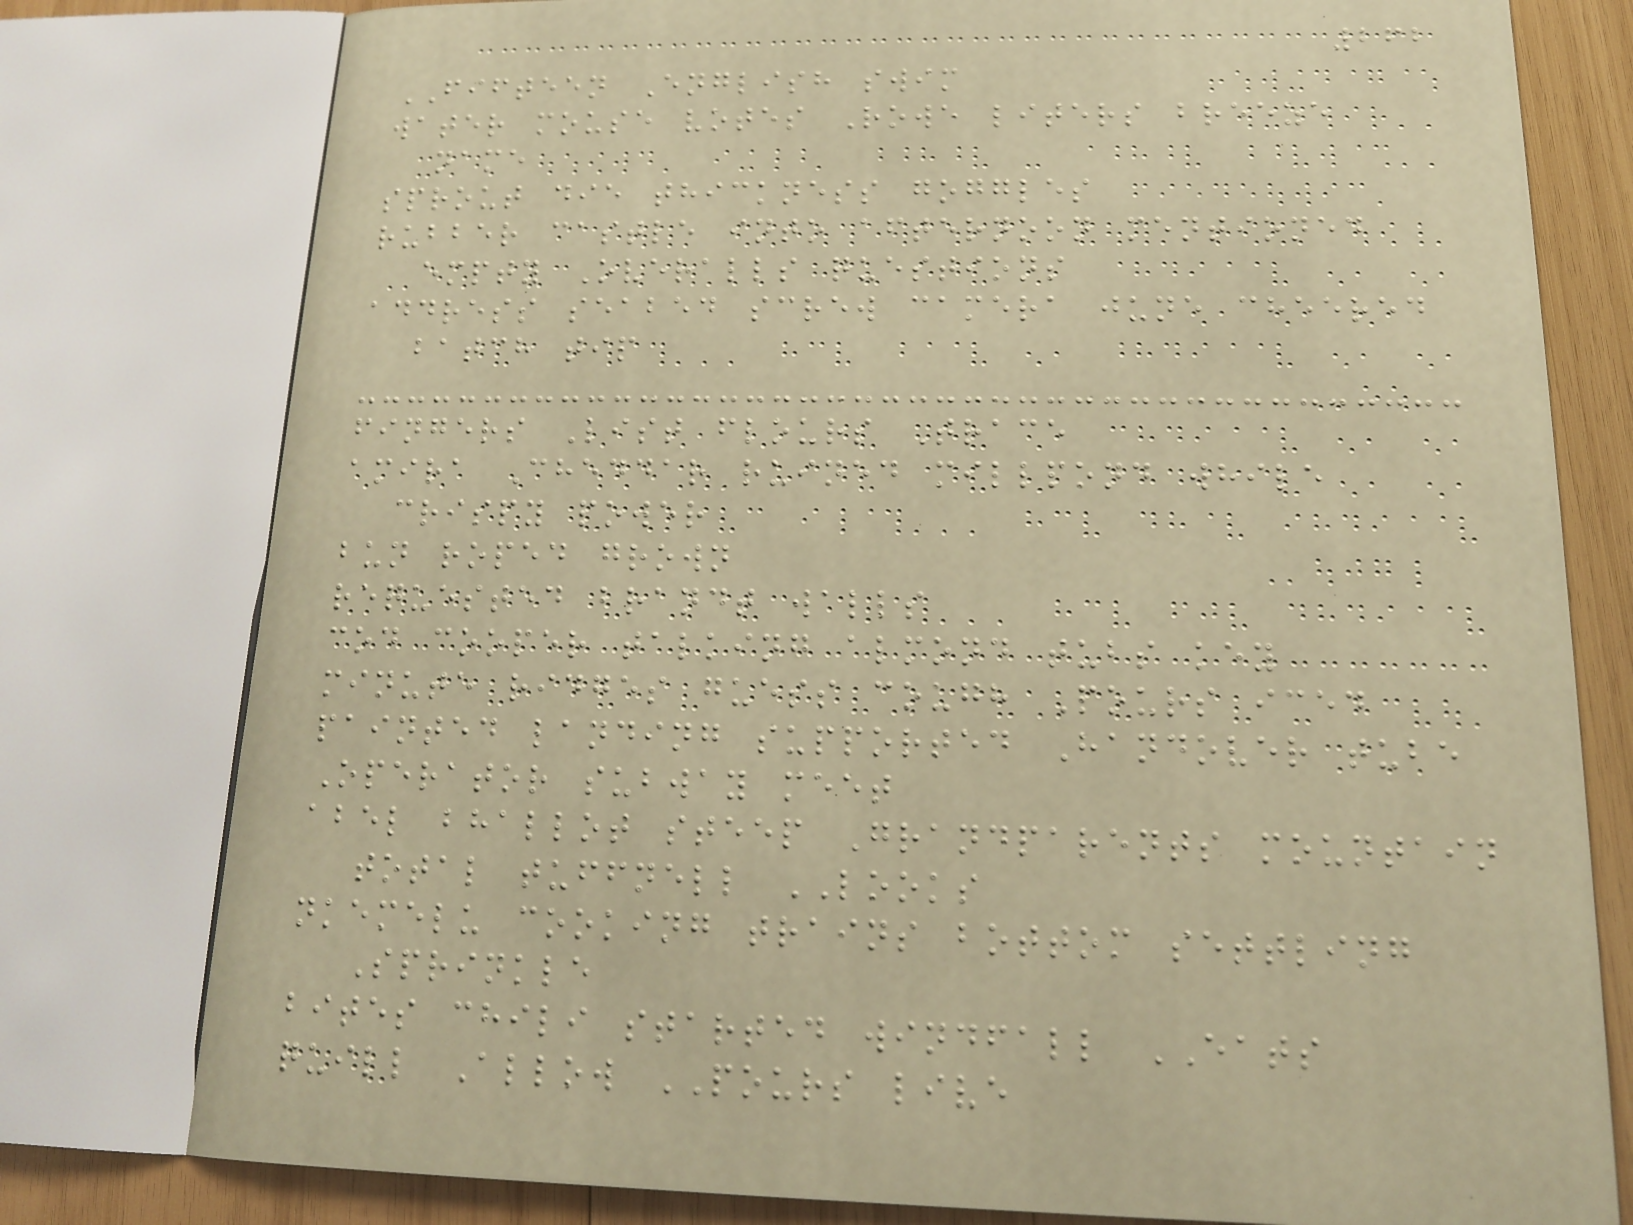262
FIFTEEN English swim
water mouse votes Rowe liters breeze
name
sprout die thickness goggles
rubber castle into afternoon mentioned
empty Overalls questions
address seabed screw camera june cheered
batch tip
fingers List flours Trace
amira Cheddar ruined millpond while
crispy power
bun roped grown
requested brandt walls
cod cooper talking almond tubs key
minute ridges guess cough Pours iced
painted landing supported Handover tube
Operator subway meet
abel bhallot steep Grandparents mountain
total tuffnell LOOKS
nkemelu cooking trains bottom settling
Sprinkle
bites chili started windfall EATS
quill Allow POURS live
